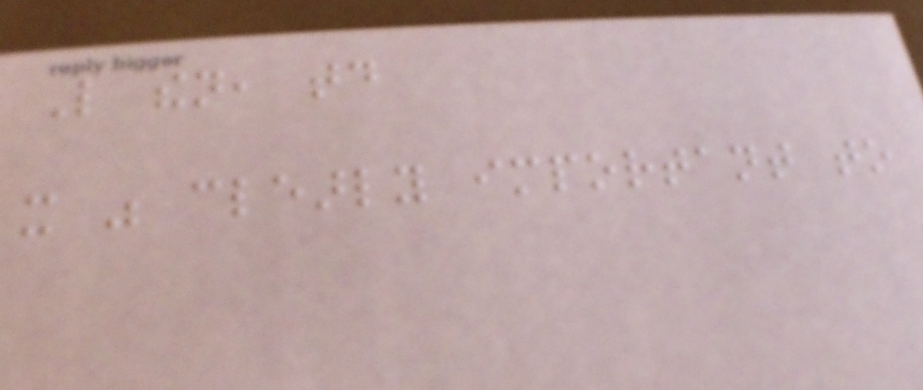Like then, today
it was clearly important to
